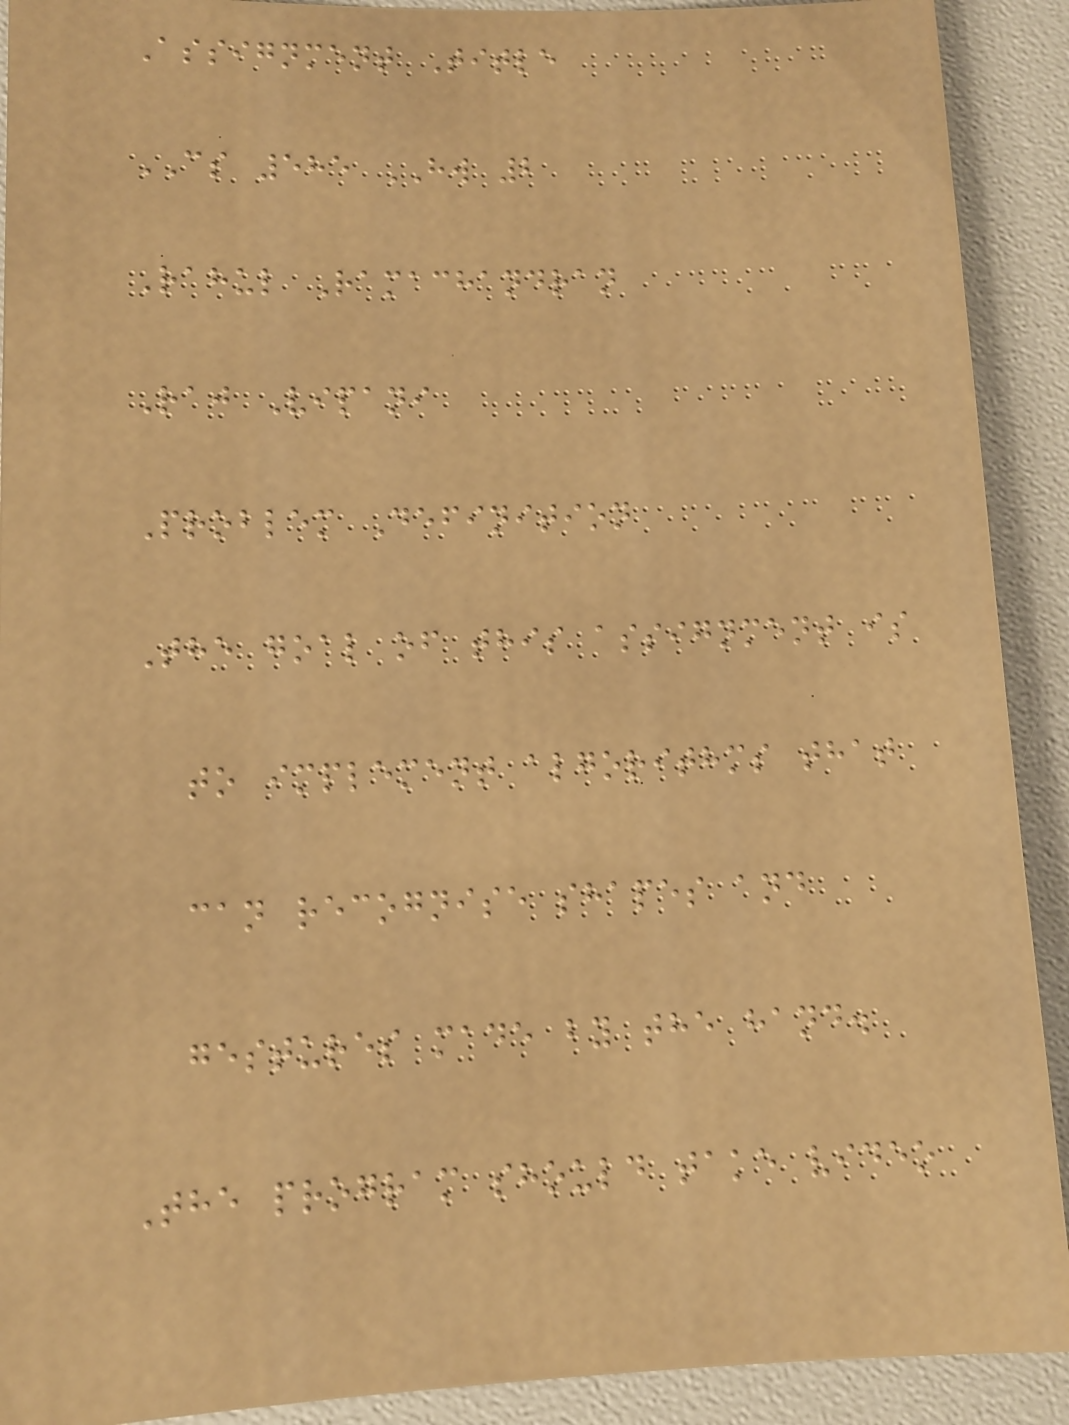Assignment Title
CS 585 HW 2
Rahul Ramachandran
Raj Vipani
Problem Definition
The goal of this assignment is
to implement algorithms that
can recognise shapes and
gestures made by the hand.
The program should take video
